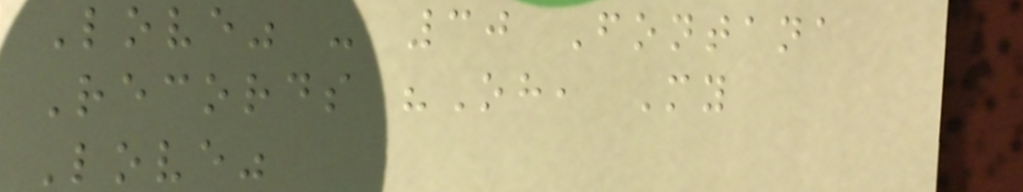Love" - 30 Fontana
Records "Oh, My
Love"
